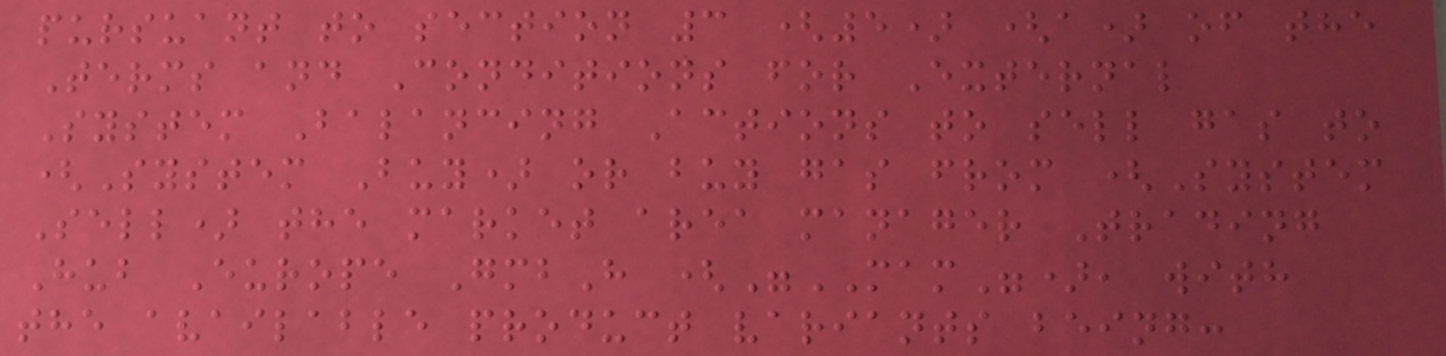pursuant to section 3 (5) (a) of the
Terms and Conditions for External
System Balancing Actions to sell gas to
(System Buy) or buy gas from (System
Sell) the market area manager Trading
Hub Europe GmbH ("MAM"), with
the available product variants being:
